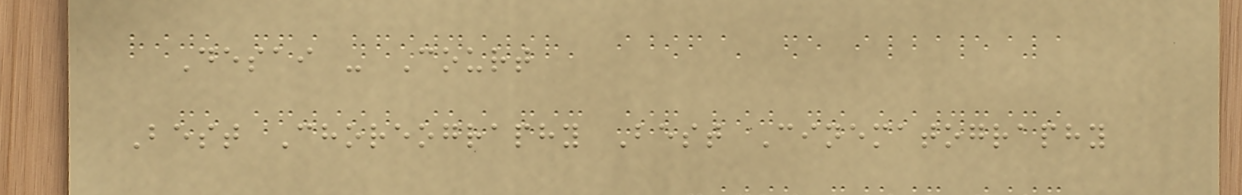Desai - Court
Best Choreography Best Cinematography
